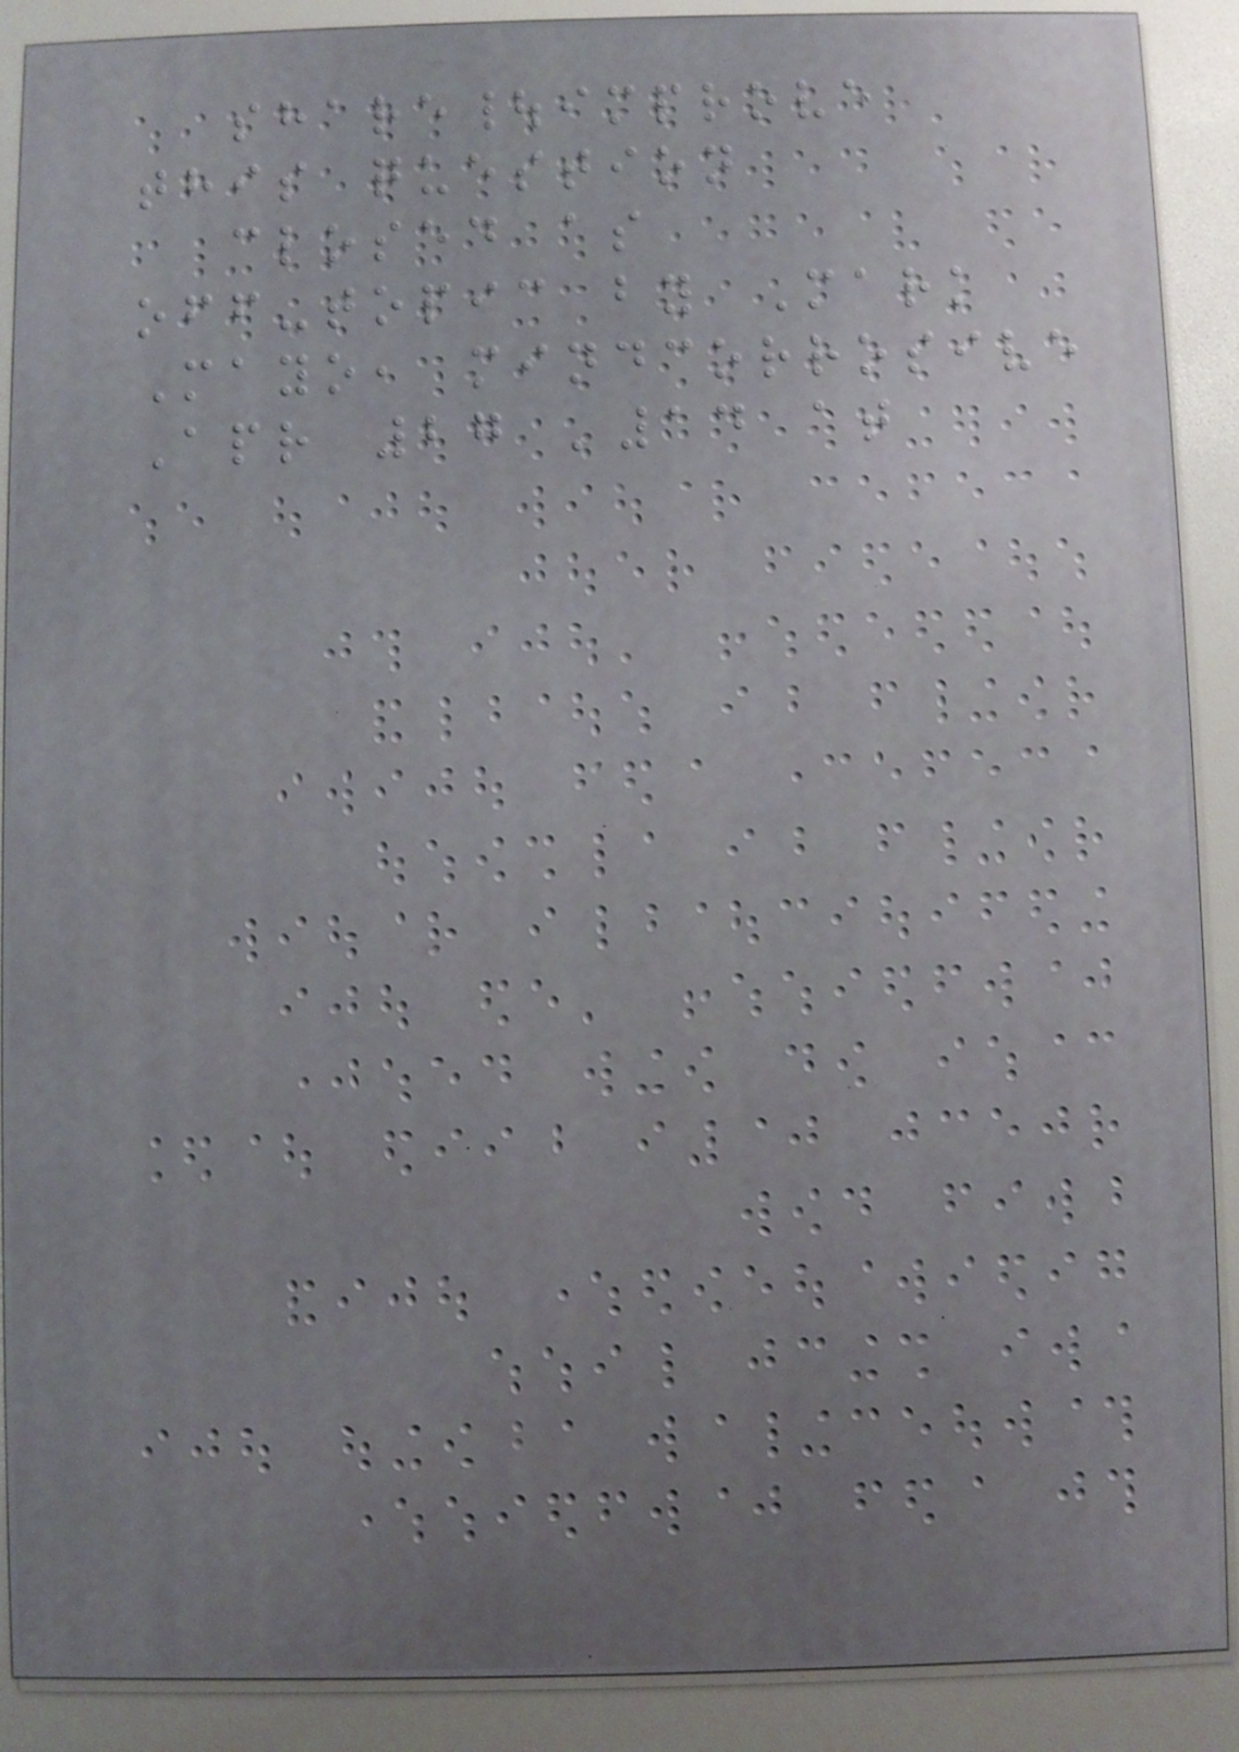share|improve
this question
closed as
off-topic by Mark
Mayo, mindcorrosive
Apr 27 '14 at
